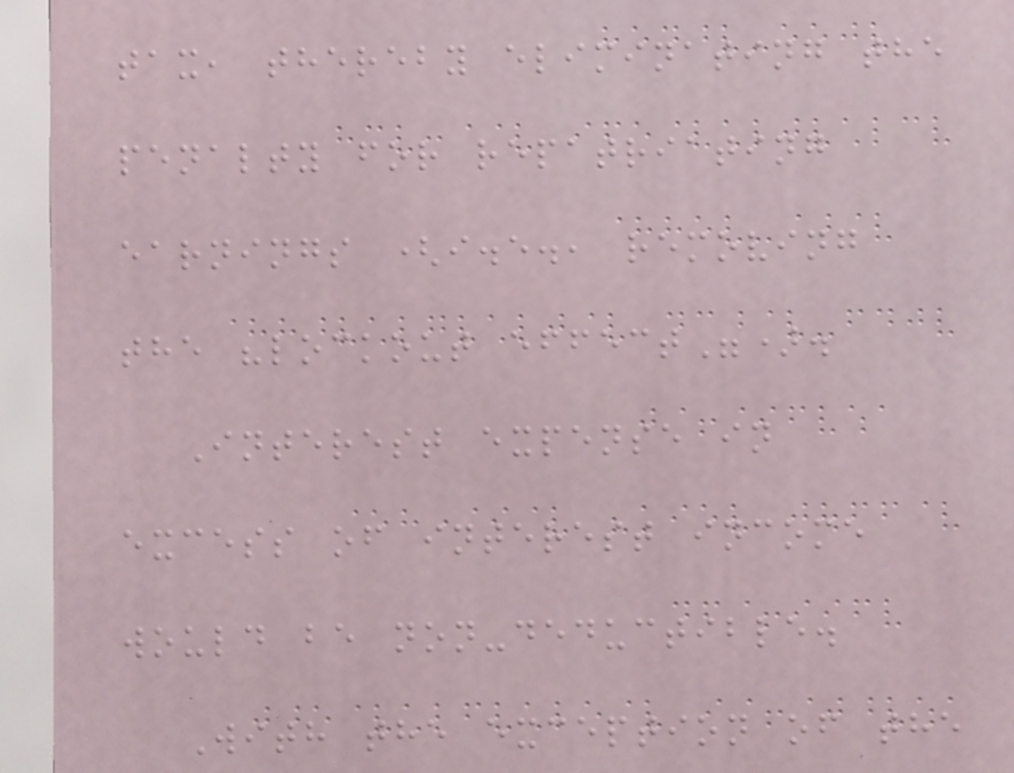tax, thereby eliminating the
penalty for repatriating
earnings (i.e., removing
the "lockout effect").
Interest expense in
excess of interest income
would be non-deductible.
With the exception of the
